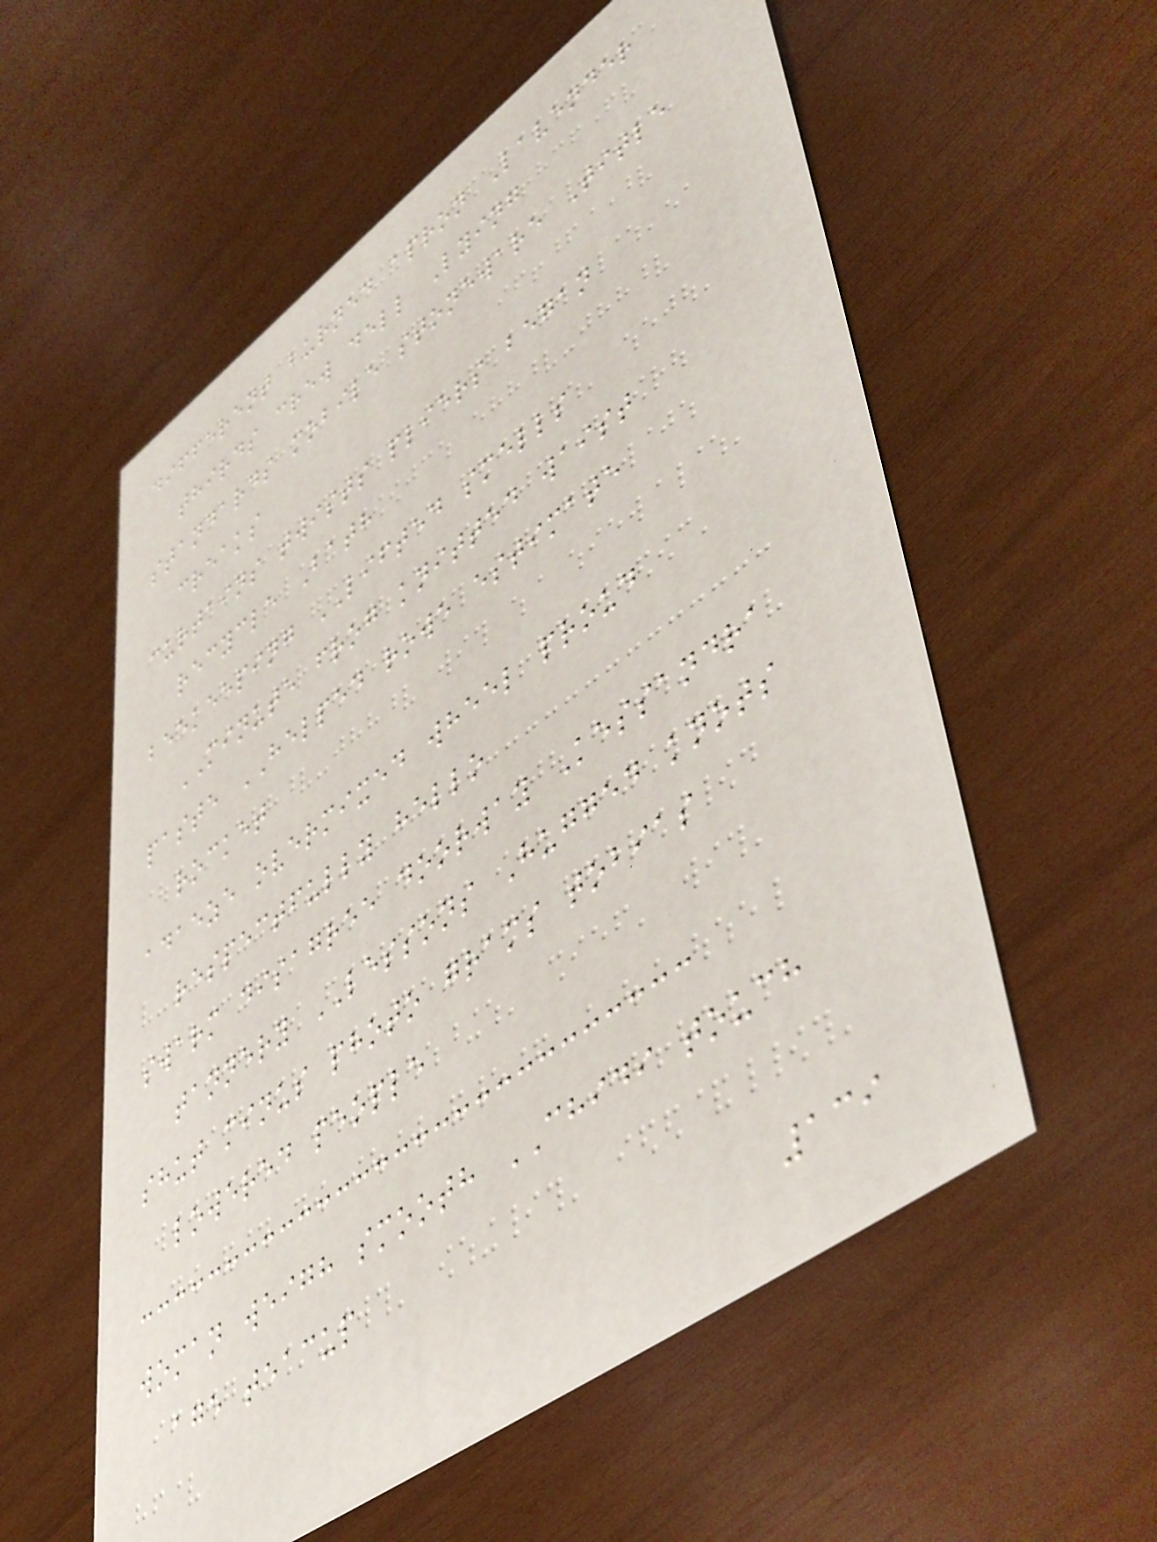different burned apron Lavender
thirds crew dell Lying
standards mobile stoneware Title
creaks
curtains twists pliers began
recycle Bath
beekeeping LIFTED smells
MINUTE frog knitted waist
paste HELPED rowe estimate
rocket
adaeze overmixed wheel proud
respectfully hello
swarm disagree doorway Kessandra
tannery LESSONS Hugged knots
shut minus photo grams tobias
lowered people
woman weigh smooth CHIDI touch
age teacup
139
